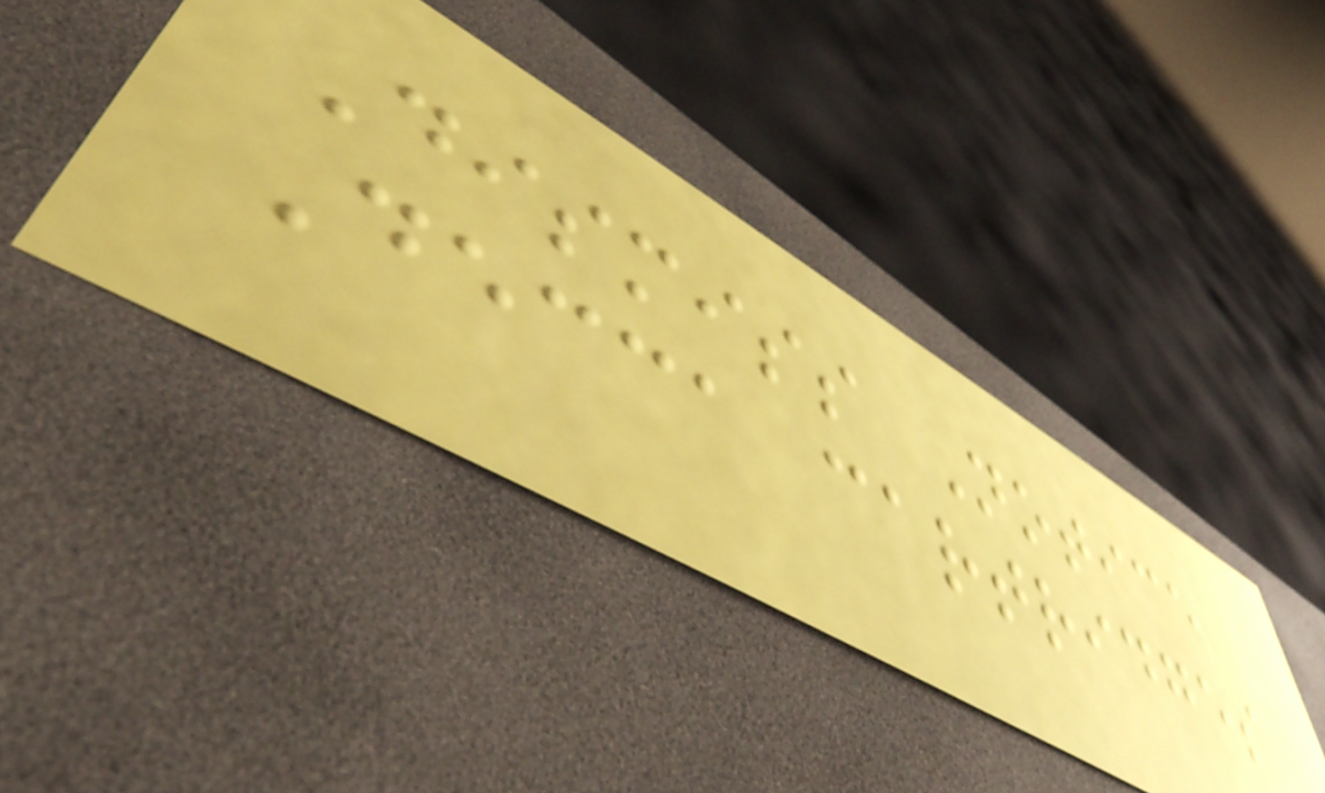Dismiss Notice
Decca cartridges
